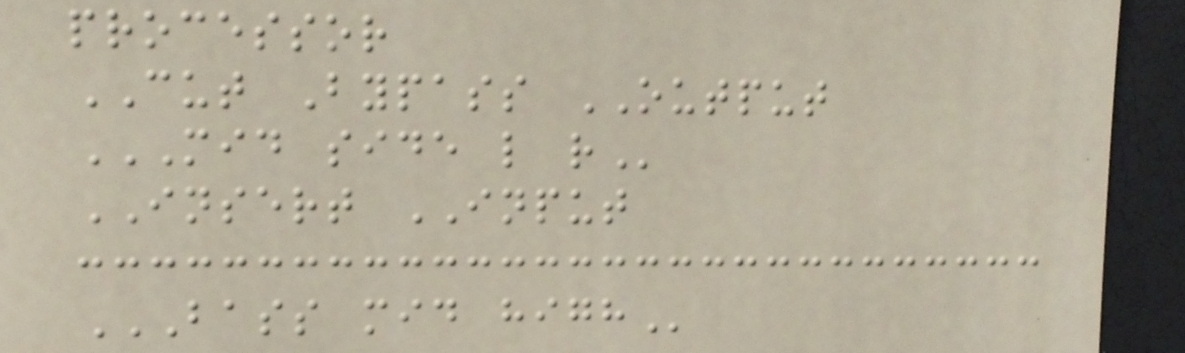processor
CUT Bypass OUTPUT
MID SIDE L R
INSERT INPUT
BASS MID HIGH
